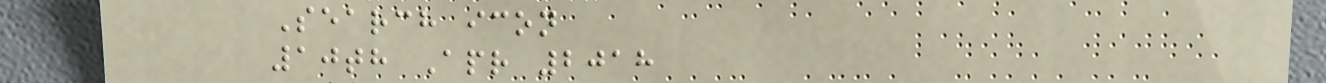Search icon
10th Apr 2018
